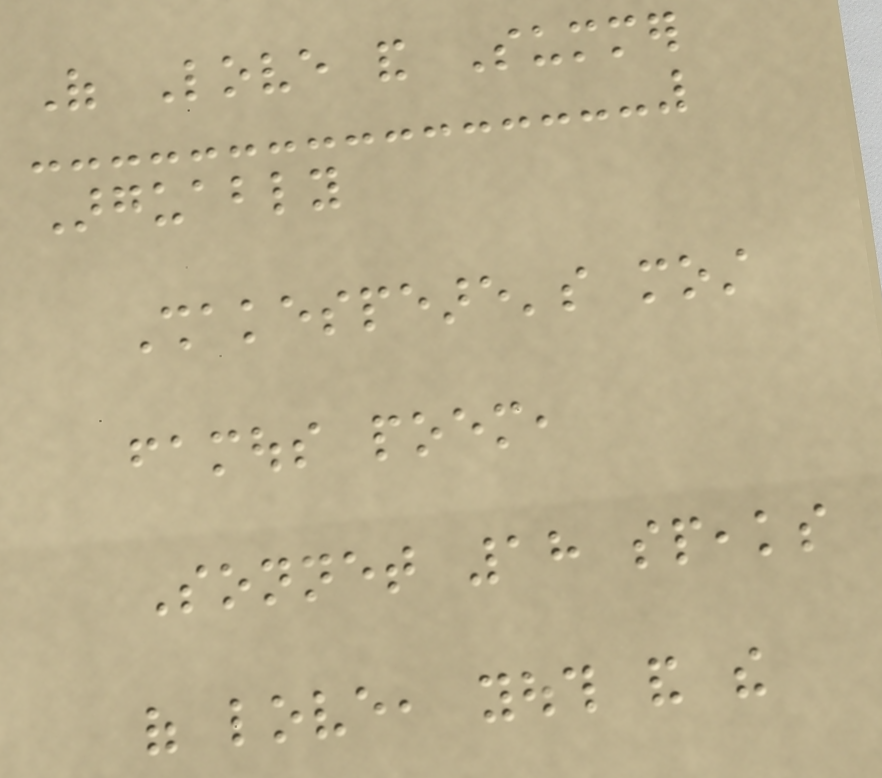Of Love and Summer
Arguably
Shakespeare's most
famous poem,
Sonnet 18 speaks
of love, youth and the
